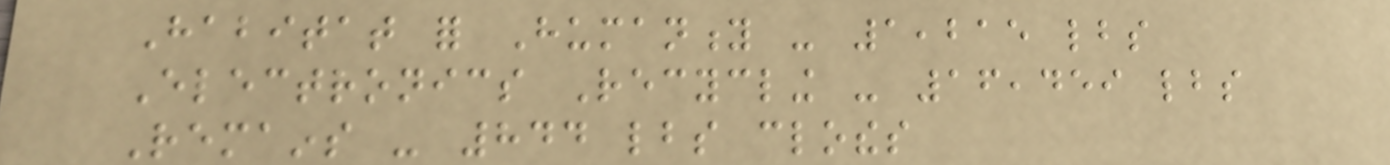Habitat for Humanity - 1,215 lbs
Electronics Recycling - 16,459 lbs
Remains - 844 lbs clothes
